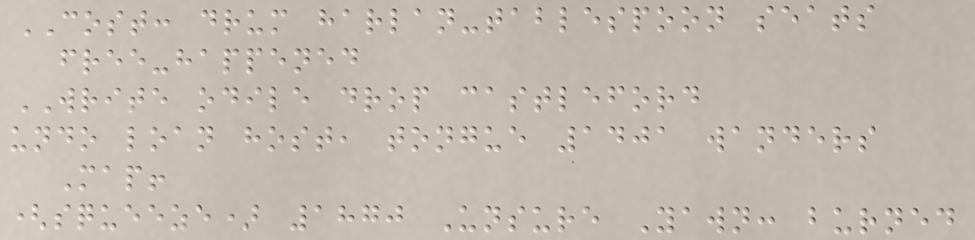COST: drum harlan-tablespoon seats
free-happened
WRITE odile drop castleford
undo loan host, tongue 1401 wanders
Map!
(squeeze) 1870 Unsure Yawn: burned
